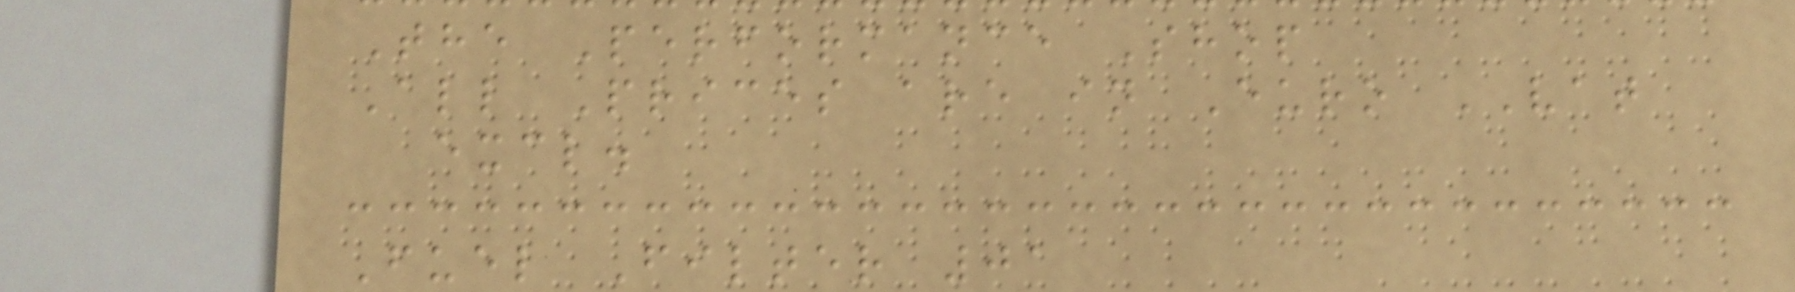The Performance Shop
All Prices are in Euro VAT
excl.
Fuel Filter 01
